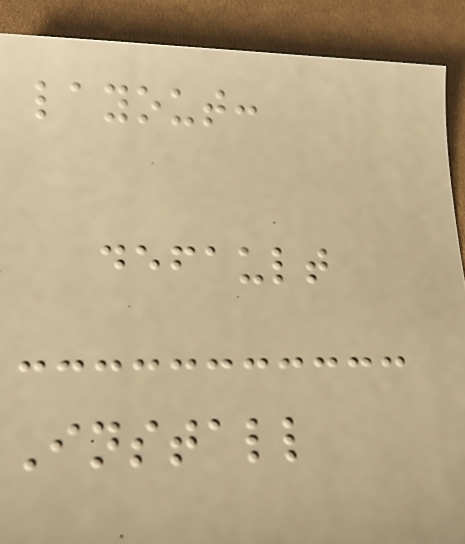layout:
default
Install
